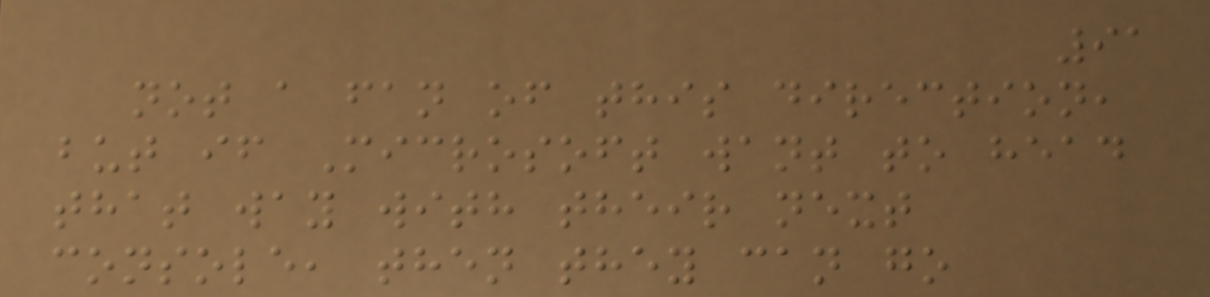91
not a fan of this direction,
but if Microsoft want to head
that way with their next
console, then they can go
